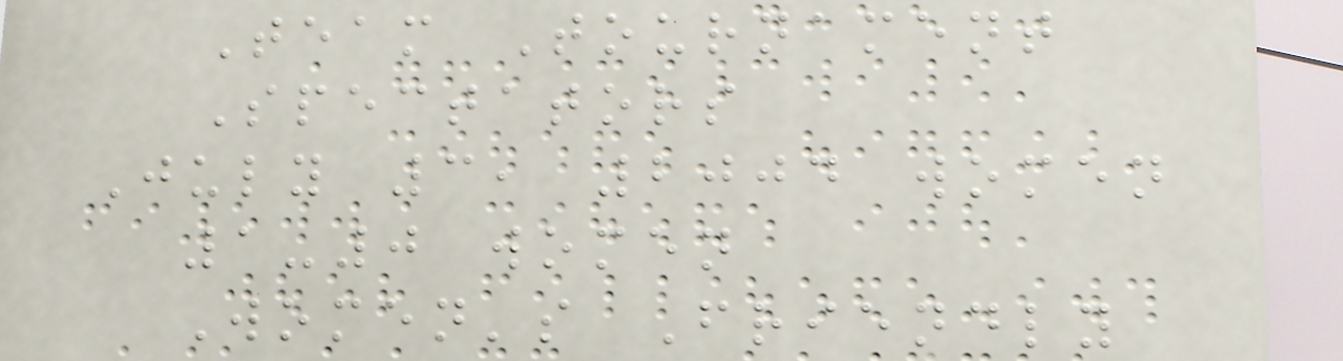Team Tournament
Spectators
July 3, 2004 women
1-0 women
Women's Friendly
